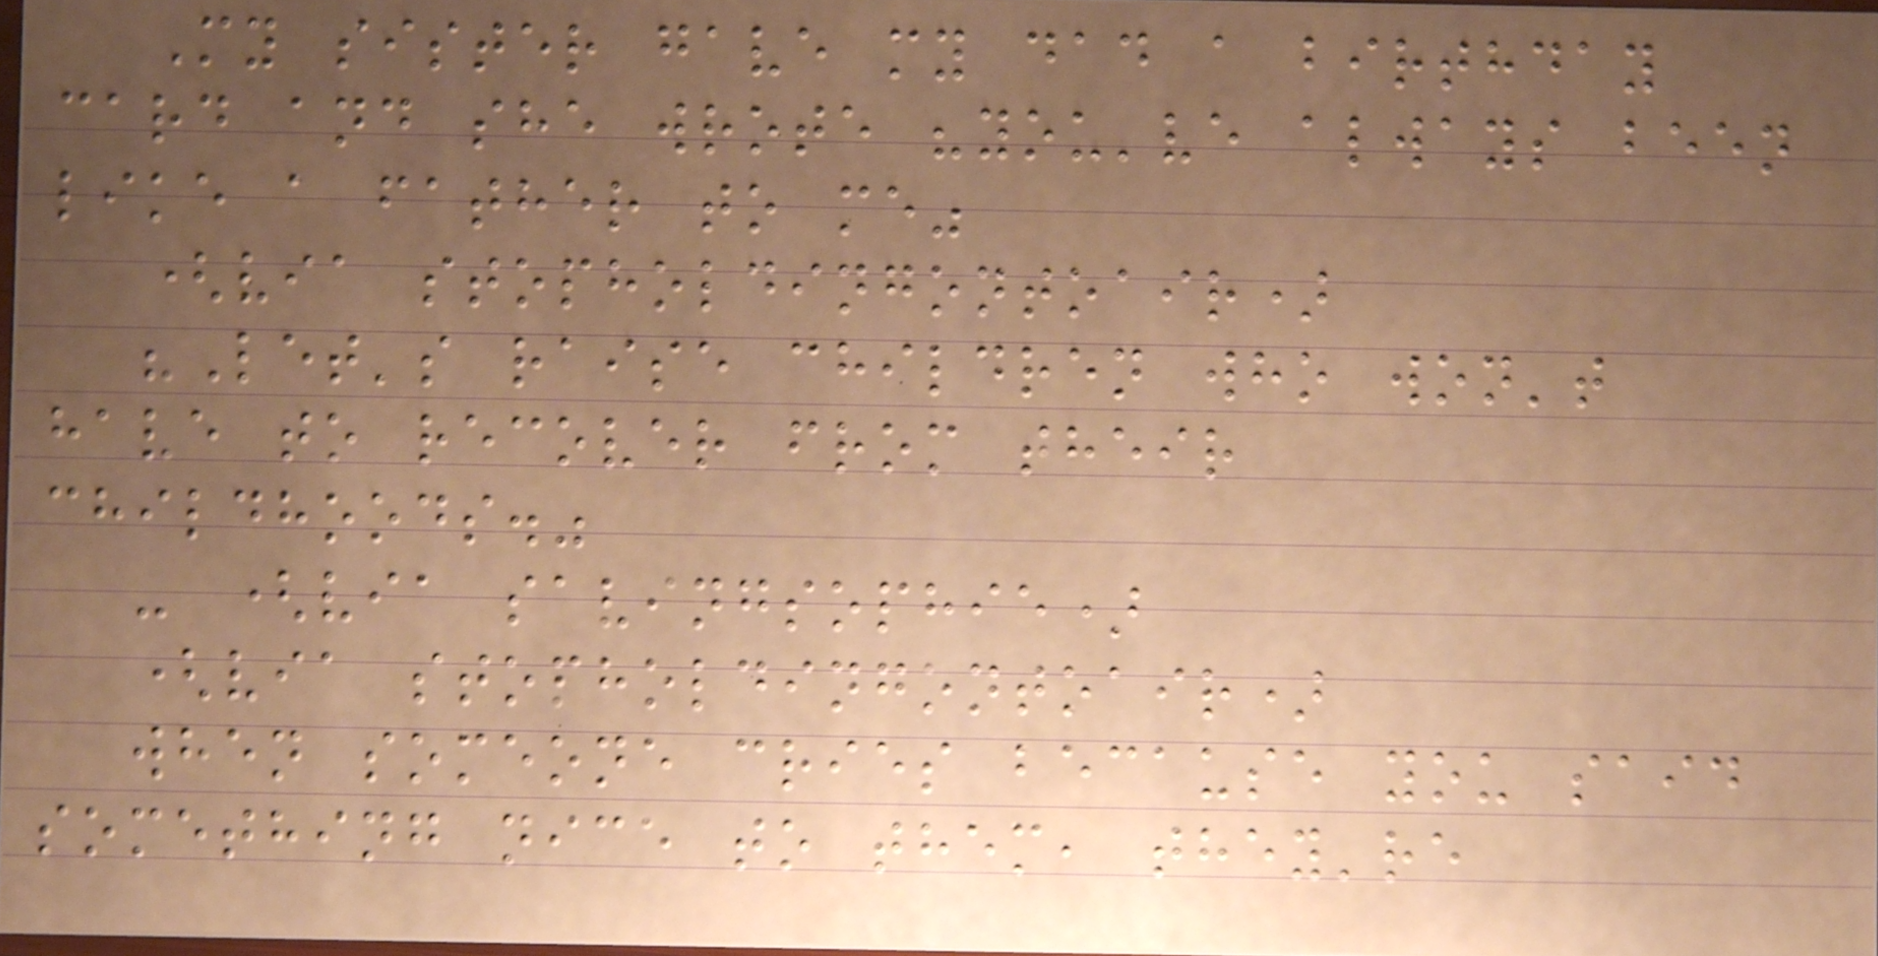My sister gave my dad a birthday
card and she wrote "you've always been
like a father to me"
(via stopholdingontoair)
"Let's raise children who won't
have to recover from their
childhoods."
- (via savingsophie)
(via stopholdingontoair)
when someone cries because you said
something nice to them, they're
